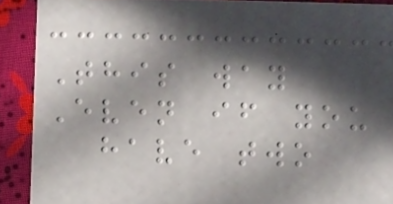This way
Even if you
have two
